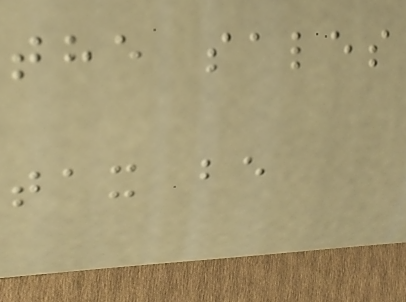the sales
tax be
